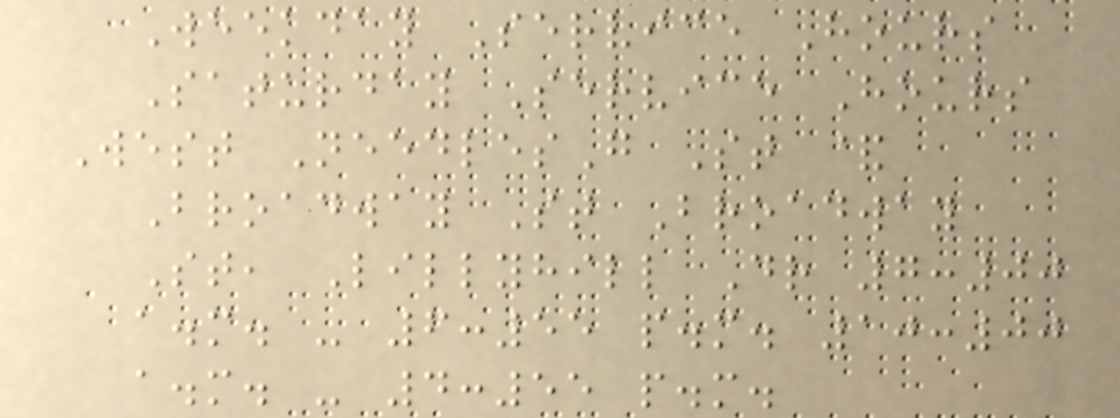Weekday Service Hours
Saturday Service Hours
West NeedlesG St &
Broadway St Broadway
St, Lillyhill Dr 7:00
a.m. - 6:55 p.m. 10:00
a.m. - 4:55 p.m.
